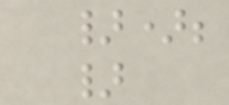});
}
